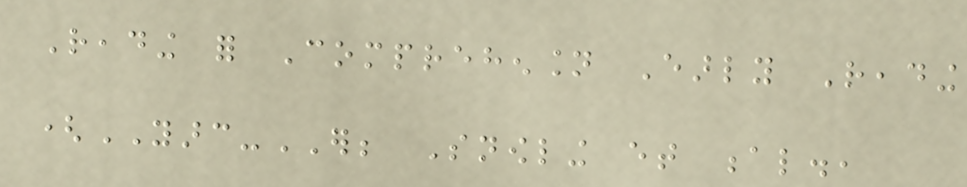Reading for Comprehension Early Reading
(YARC-ER; Snowling et al.,
